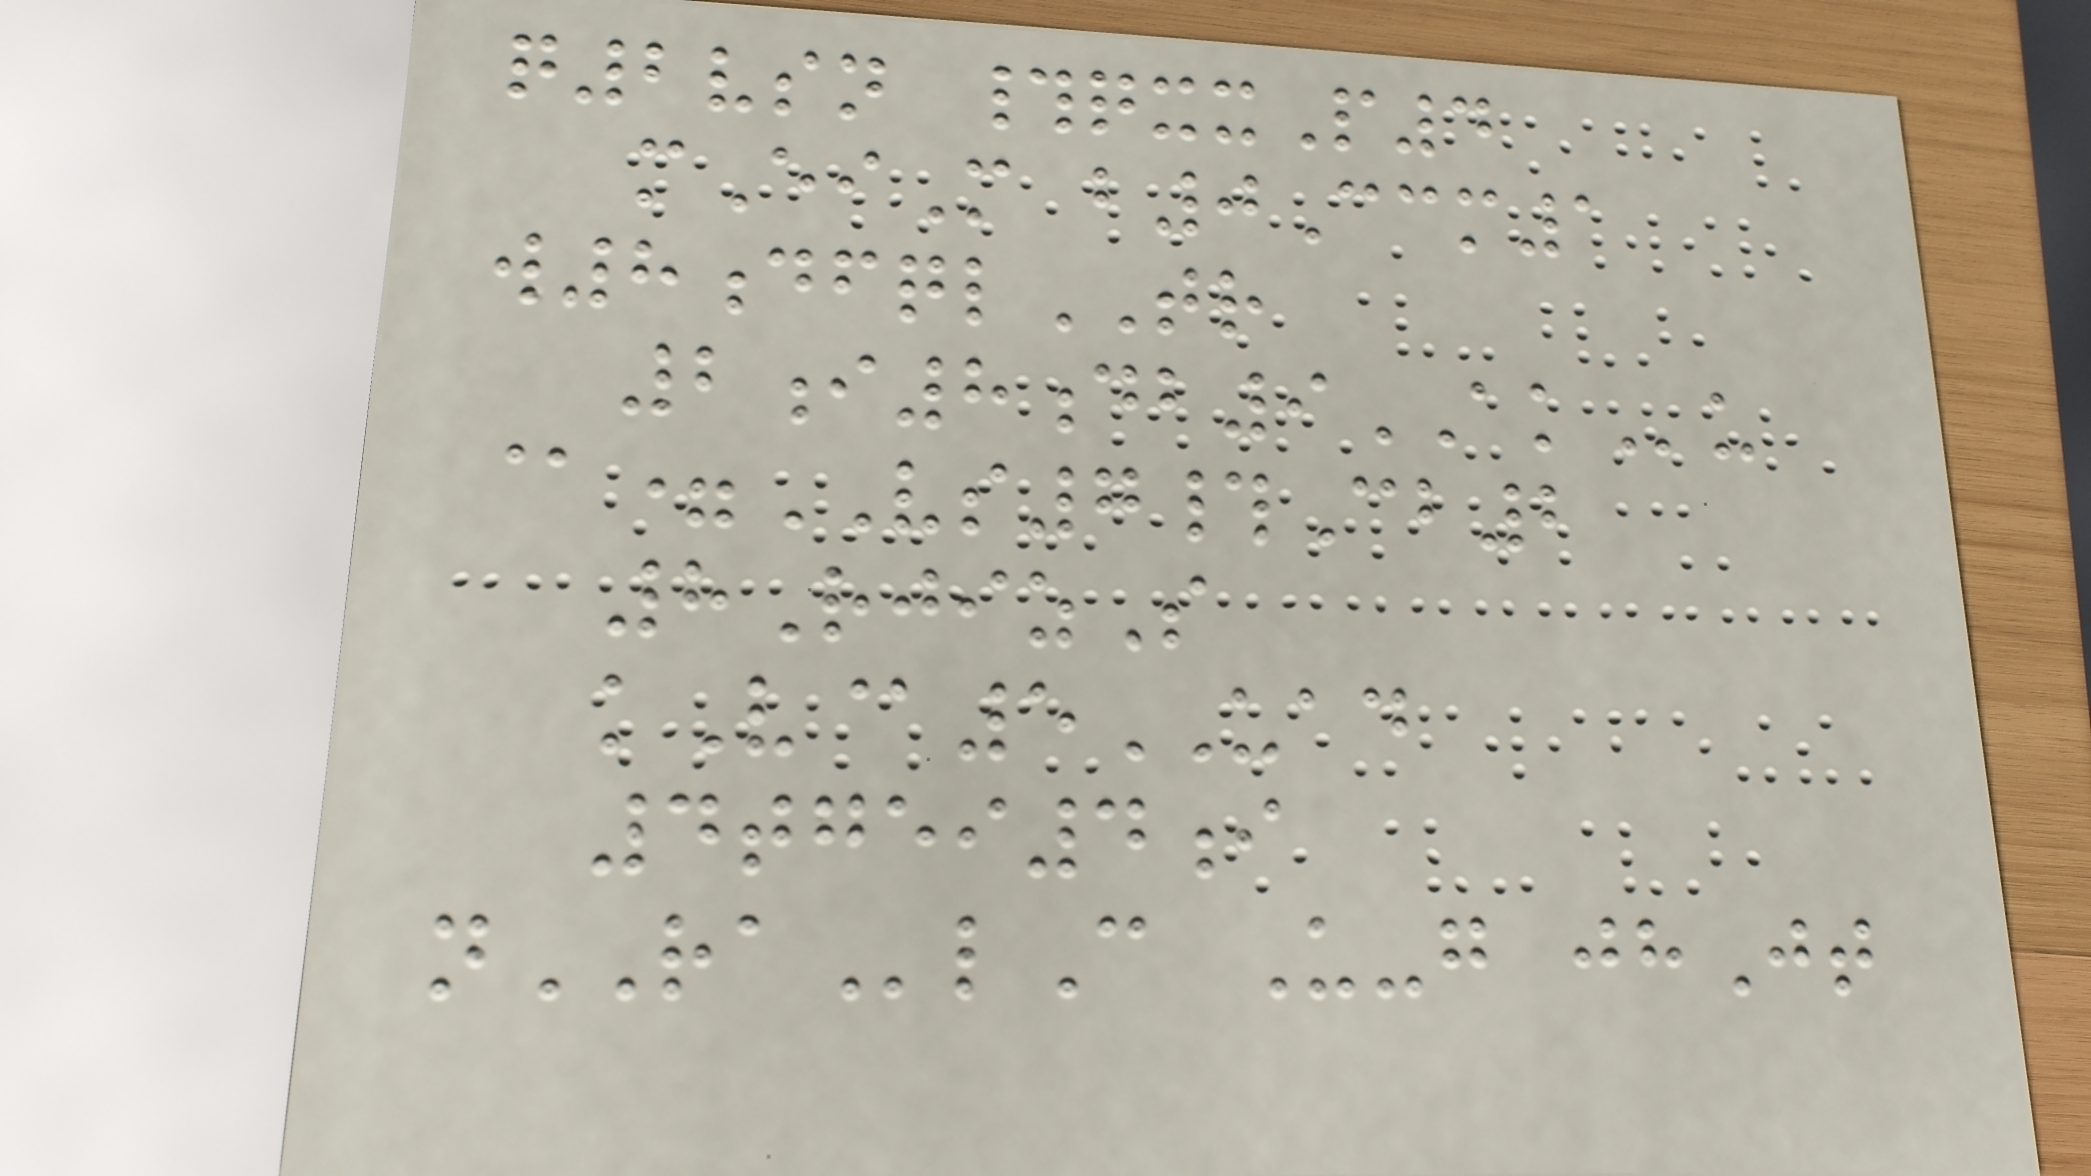q2vsn #qxxP4
mEiM b0Ccm1
w8dfqlTR
2i8db9AKu
@=VS7#Cb2
8RjizS
kV@5UAD
4tgei4i
nRAlC U-g jhJt
